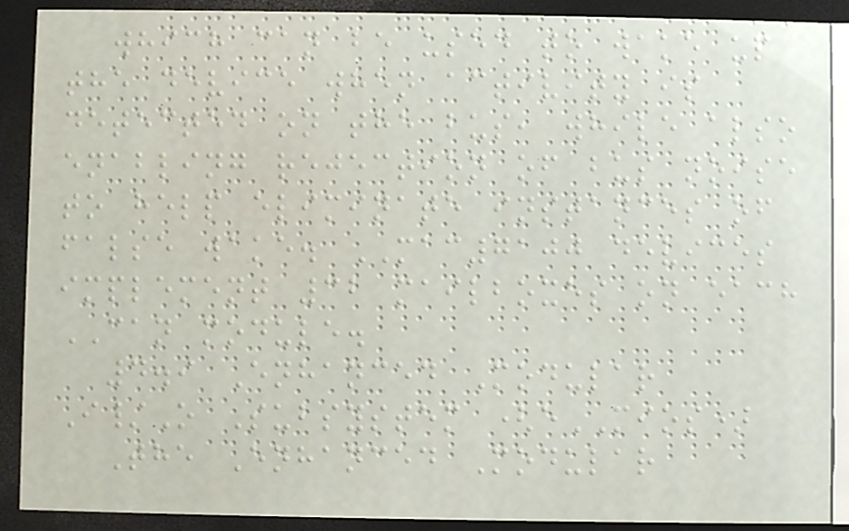which can be used to wake up
the device when activity is
detected on the bus, while also
enabling rejection of bus noise
to help eliminate instances of
false wake. MAC7100 devices
implement 32 mailboxes on each
CAN module.
4.9 Enhanced Modular
I/O Subsystem (eMIOS)
The Enhanced Modular
